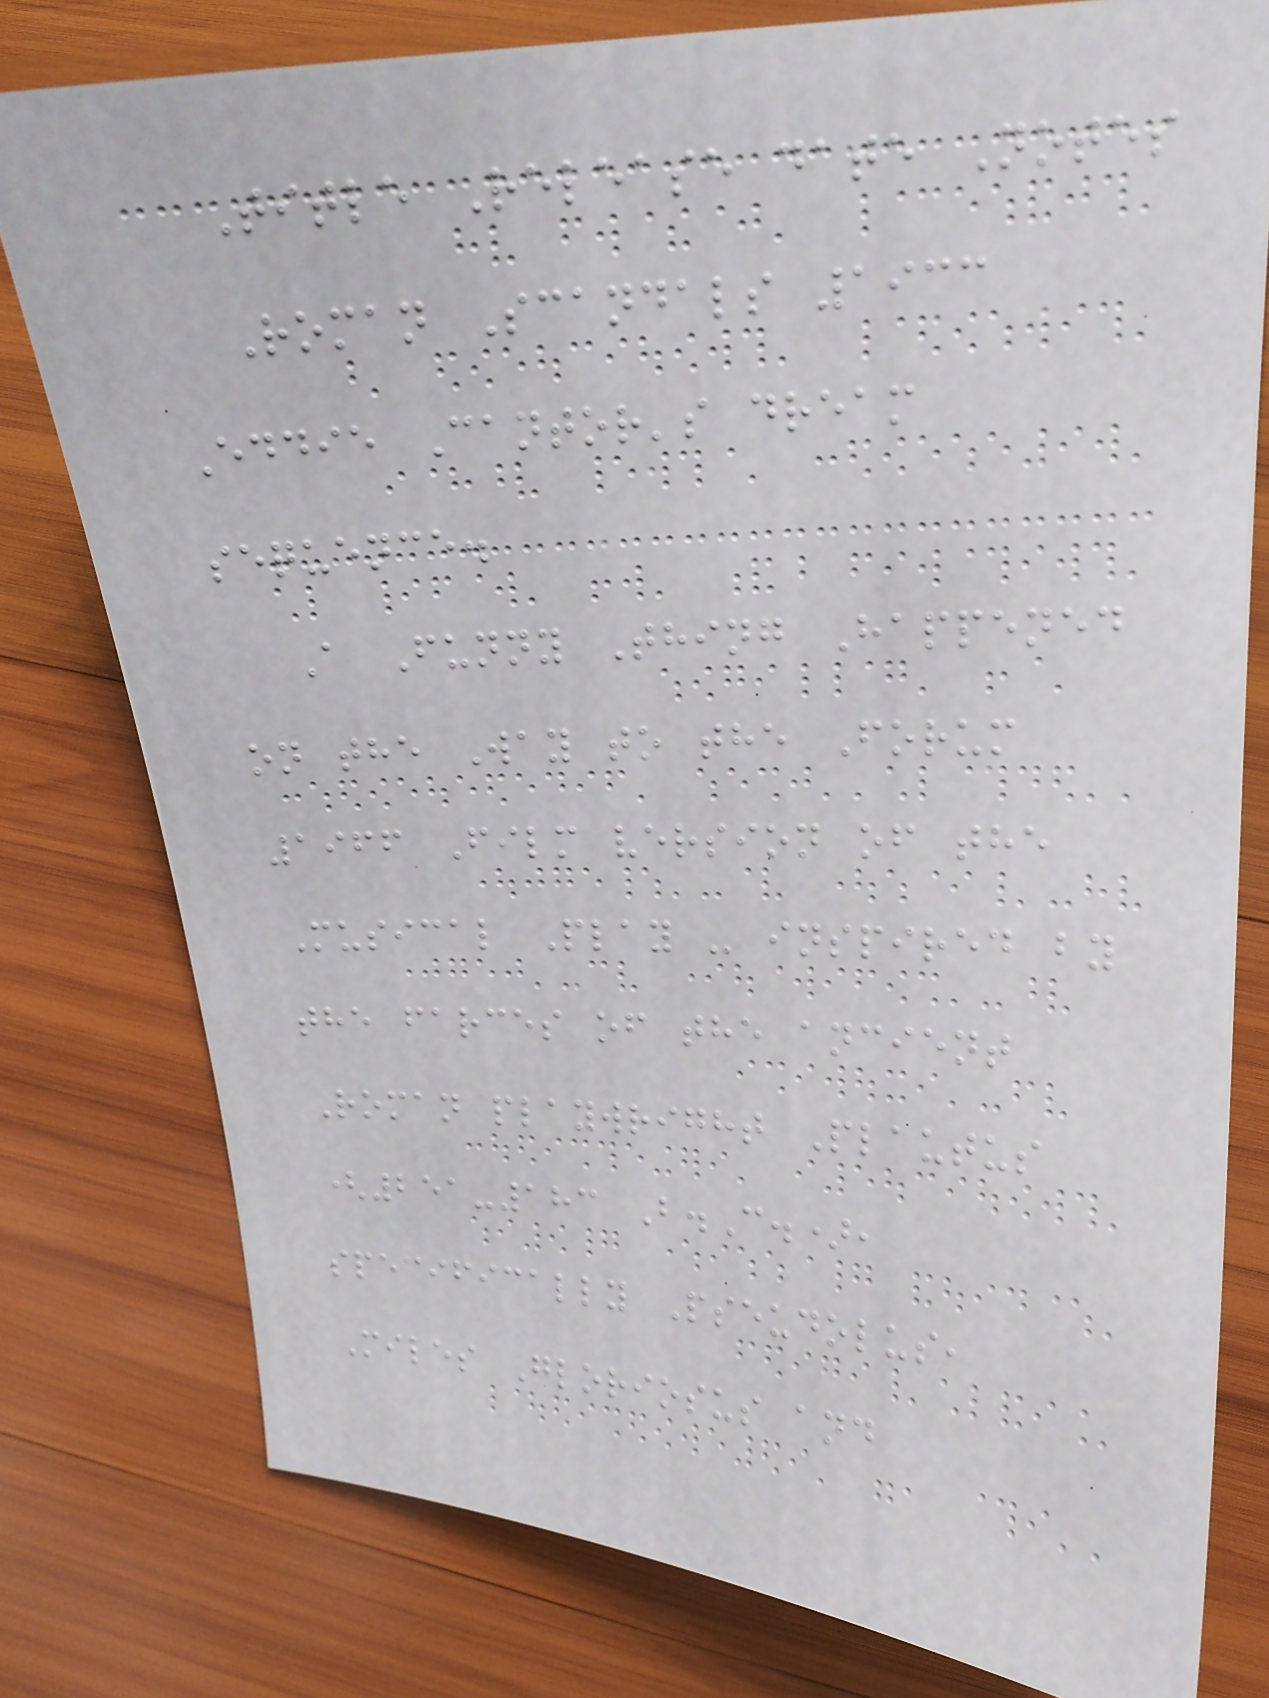Title Release date Notes
Roman Scandals 1933
Eddie Cantor's dream
sequence.
A Funny Thing Happened
on the Way to the Forum
1966 Film version of the
Musical Play - inspired by
the farces of the ancient
Roman playwright Plautus
(251-183 B.C.),
specifically Pseudolus,
Miles Gloriosus and
